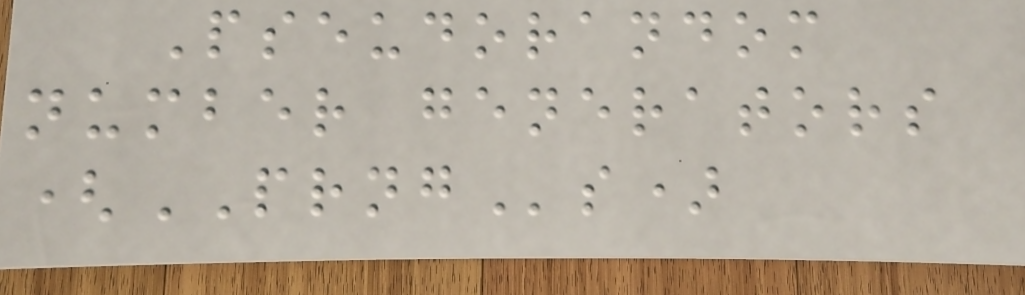Pseudorandom
number generators
(PRNGs)
